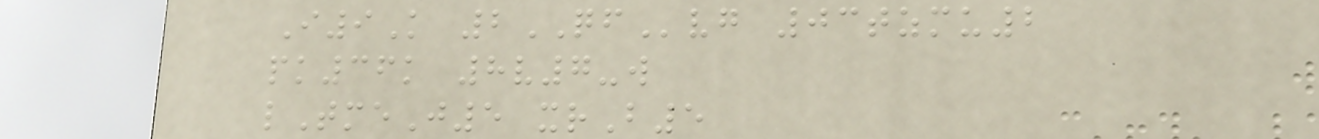I9K 2QFvg 03tzmu2
pk36k 8v7-w
lTmeJ5 xrB5
